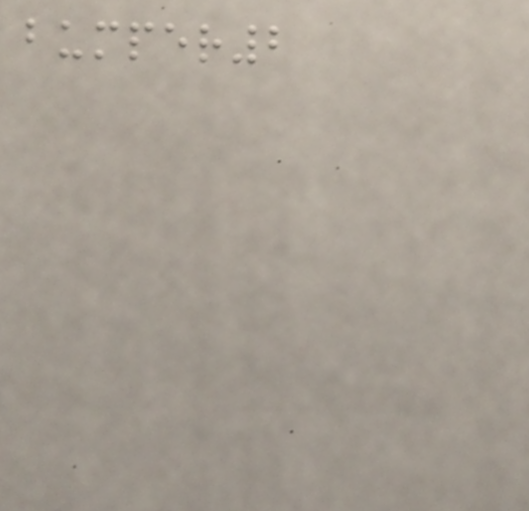bumper2
